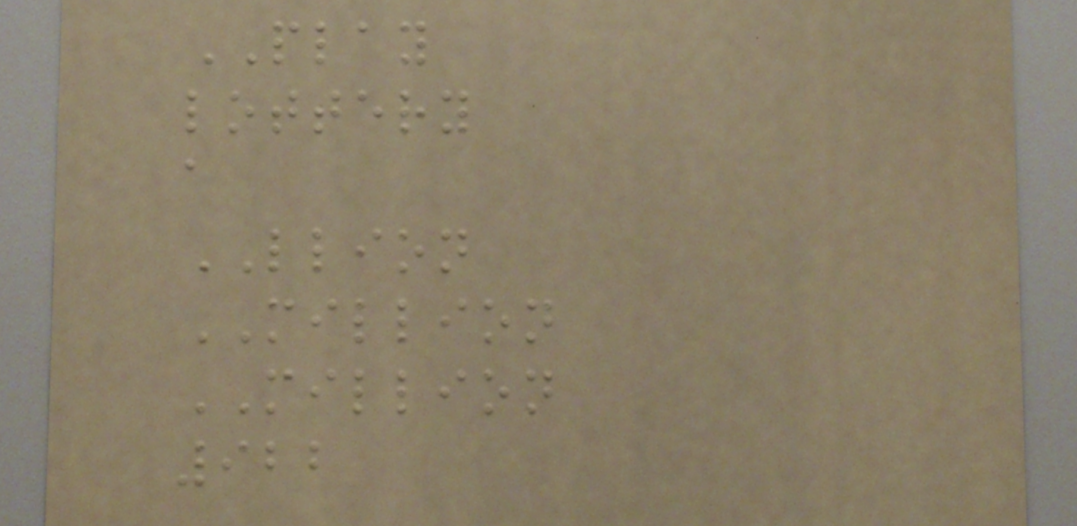PLAY
lottery
a
LLION
MILLION
MILLION
922
